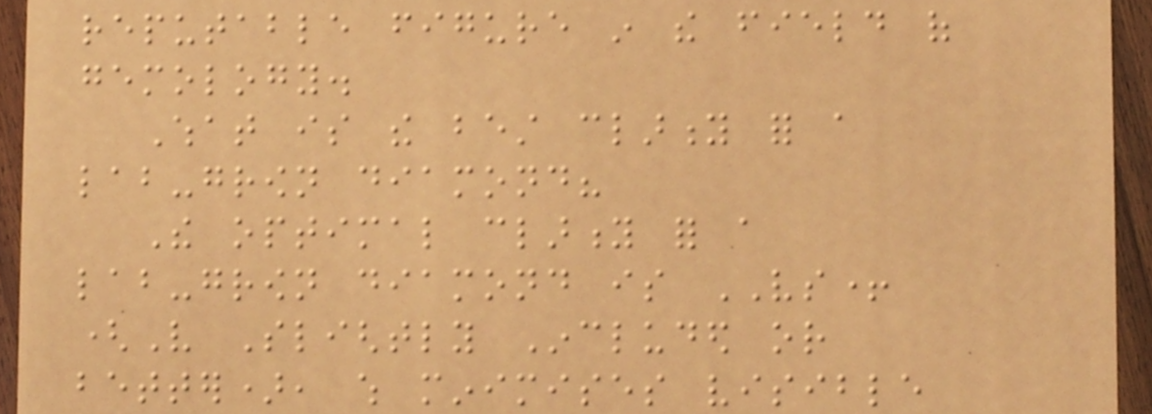reputable figure in the field of
gemology.
What is the best clarity for a
lab-grown diamond?
The optimal clarity for a
lab-grown diamond is VS+
(Very Slightly Included or
better), which minimises visible
